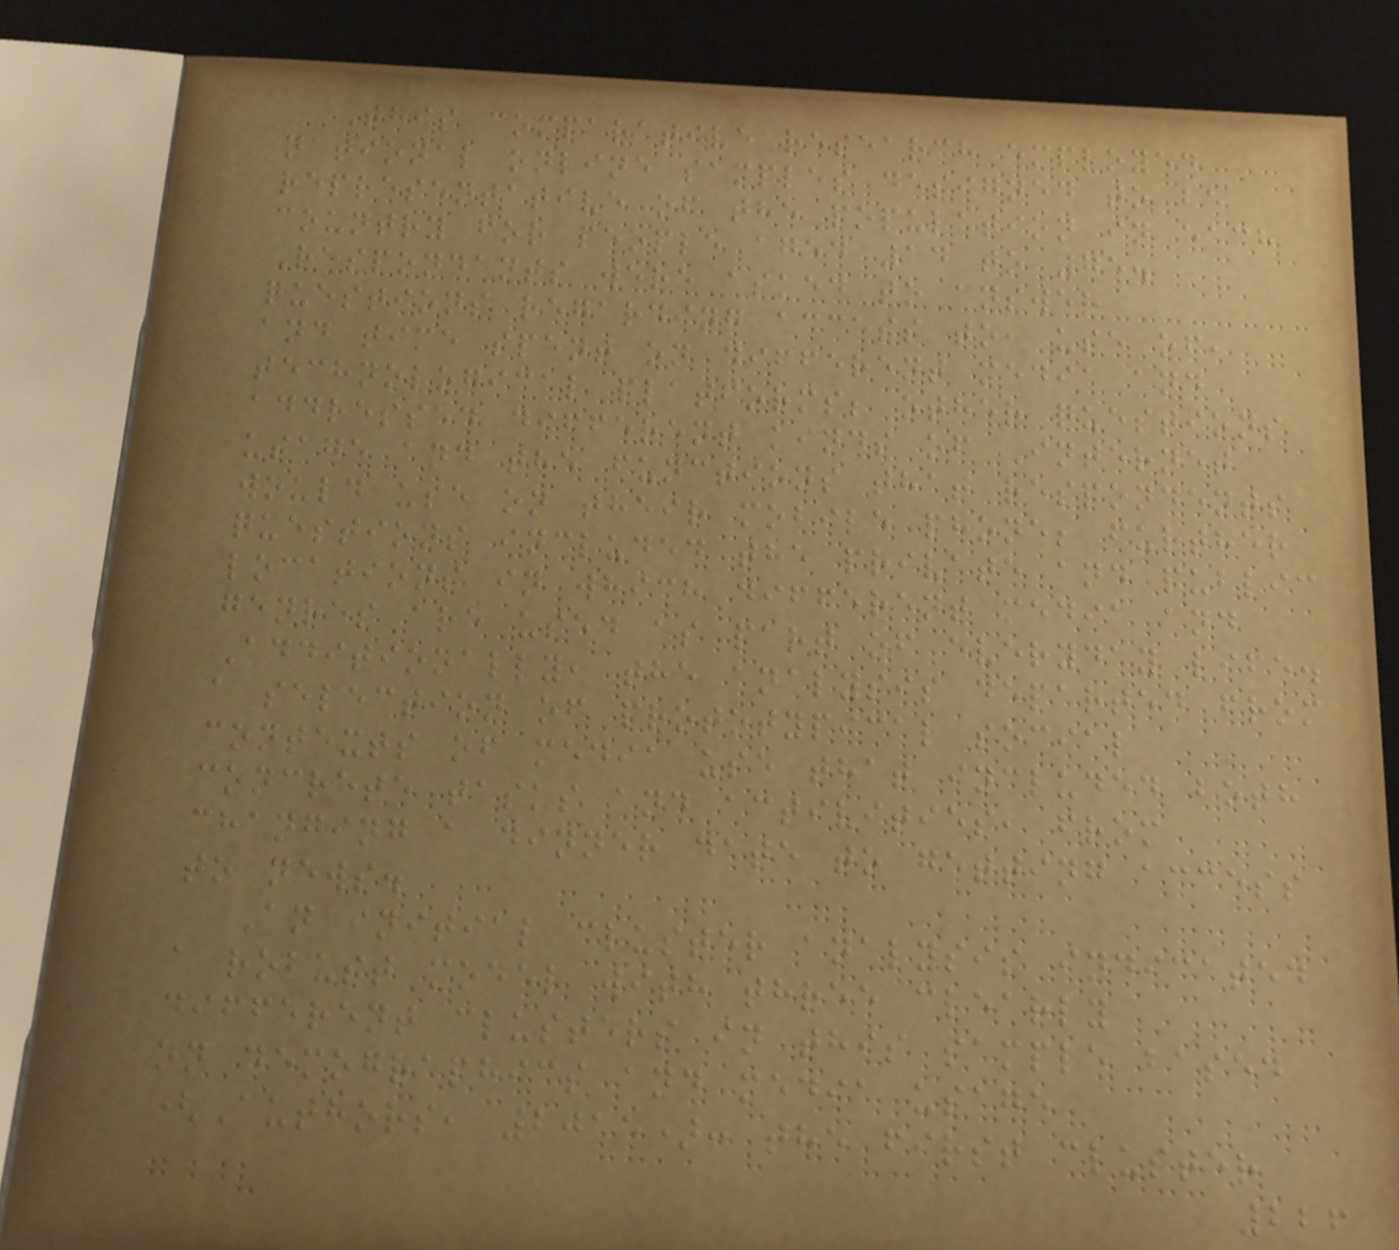This comparative research employed
national online samples designed to be
representative of the population in each
country for people aged 14 to 75.
Respondents were asked to answer
questions regarding access to, use of,
and time spent on different media and
technological platforms; other questions
addressed different kinds of Internet
usage and the functions that respondents
would use on their mobile phone; further
questions included the private and public
locations in which different media and
genres are used as part of everyday life.
Additionally, the analysis departed from
a selection of prototypical social
contexts of media use that included both
concrete tasks and activities, from
changing a dinner date to getting access
to news.
An initial cluster analysis indicated
a robust model with three clearly
different clusters in this sample based
on demographics and media usage
(Authors, 2015): the first cluster
226
